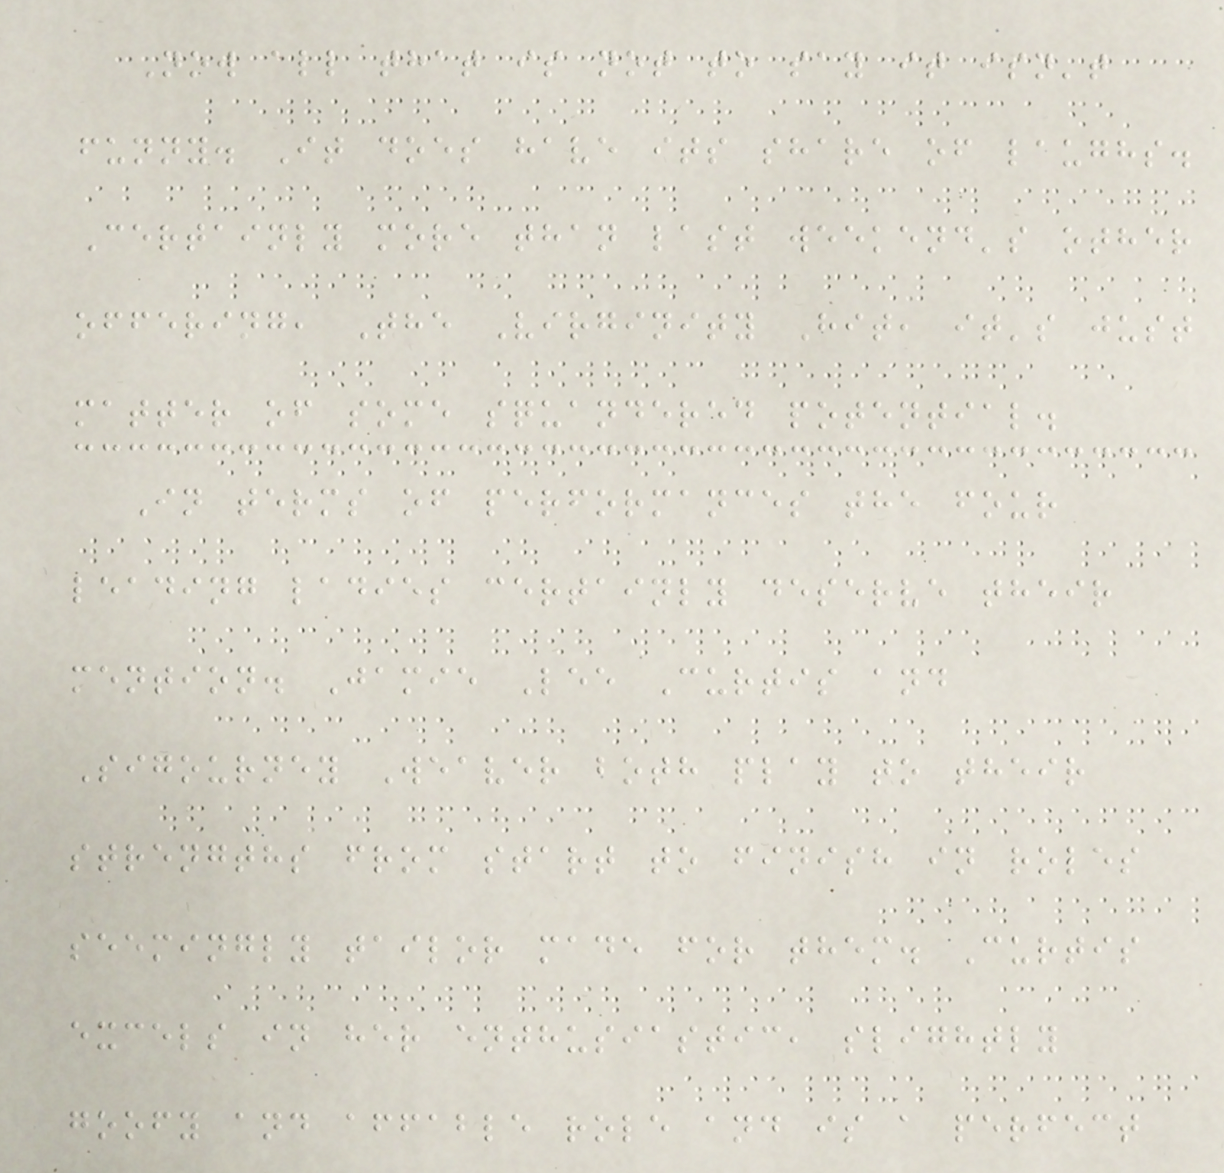Now all that is not to say it isn't
funny. It does have its share of laughs.
Certainly more than last weekend's other
offering, The Virginity Hit, it's just
matter of some squandered potential.
In terms of performances the four
leading ladies certainly deserve their
mention. Jamie Lee Curtis and
Sigourney Weaver both play to their
strengths from start to finish in roles
seemingly tailor made for them. Curtis
excels in her enthusiastic, slightly
goofy and affable role and is a perfect
